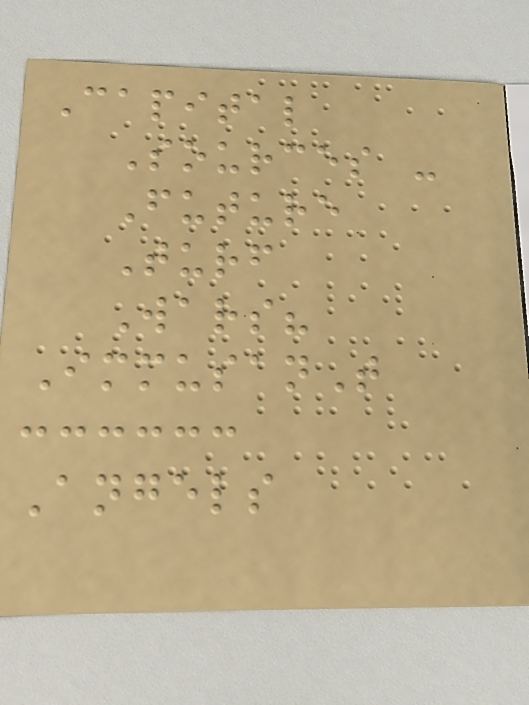Capital
Sources -
Future
Turf
Wars?
ImmusanT
Angels
